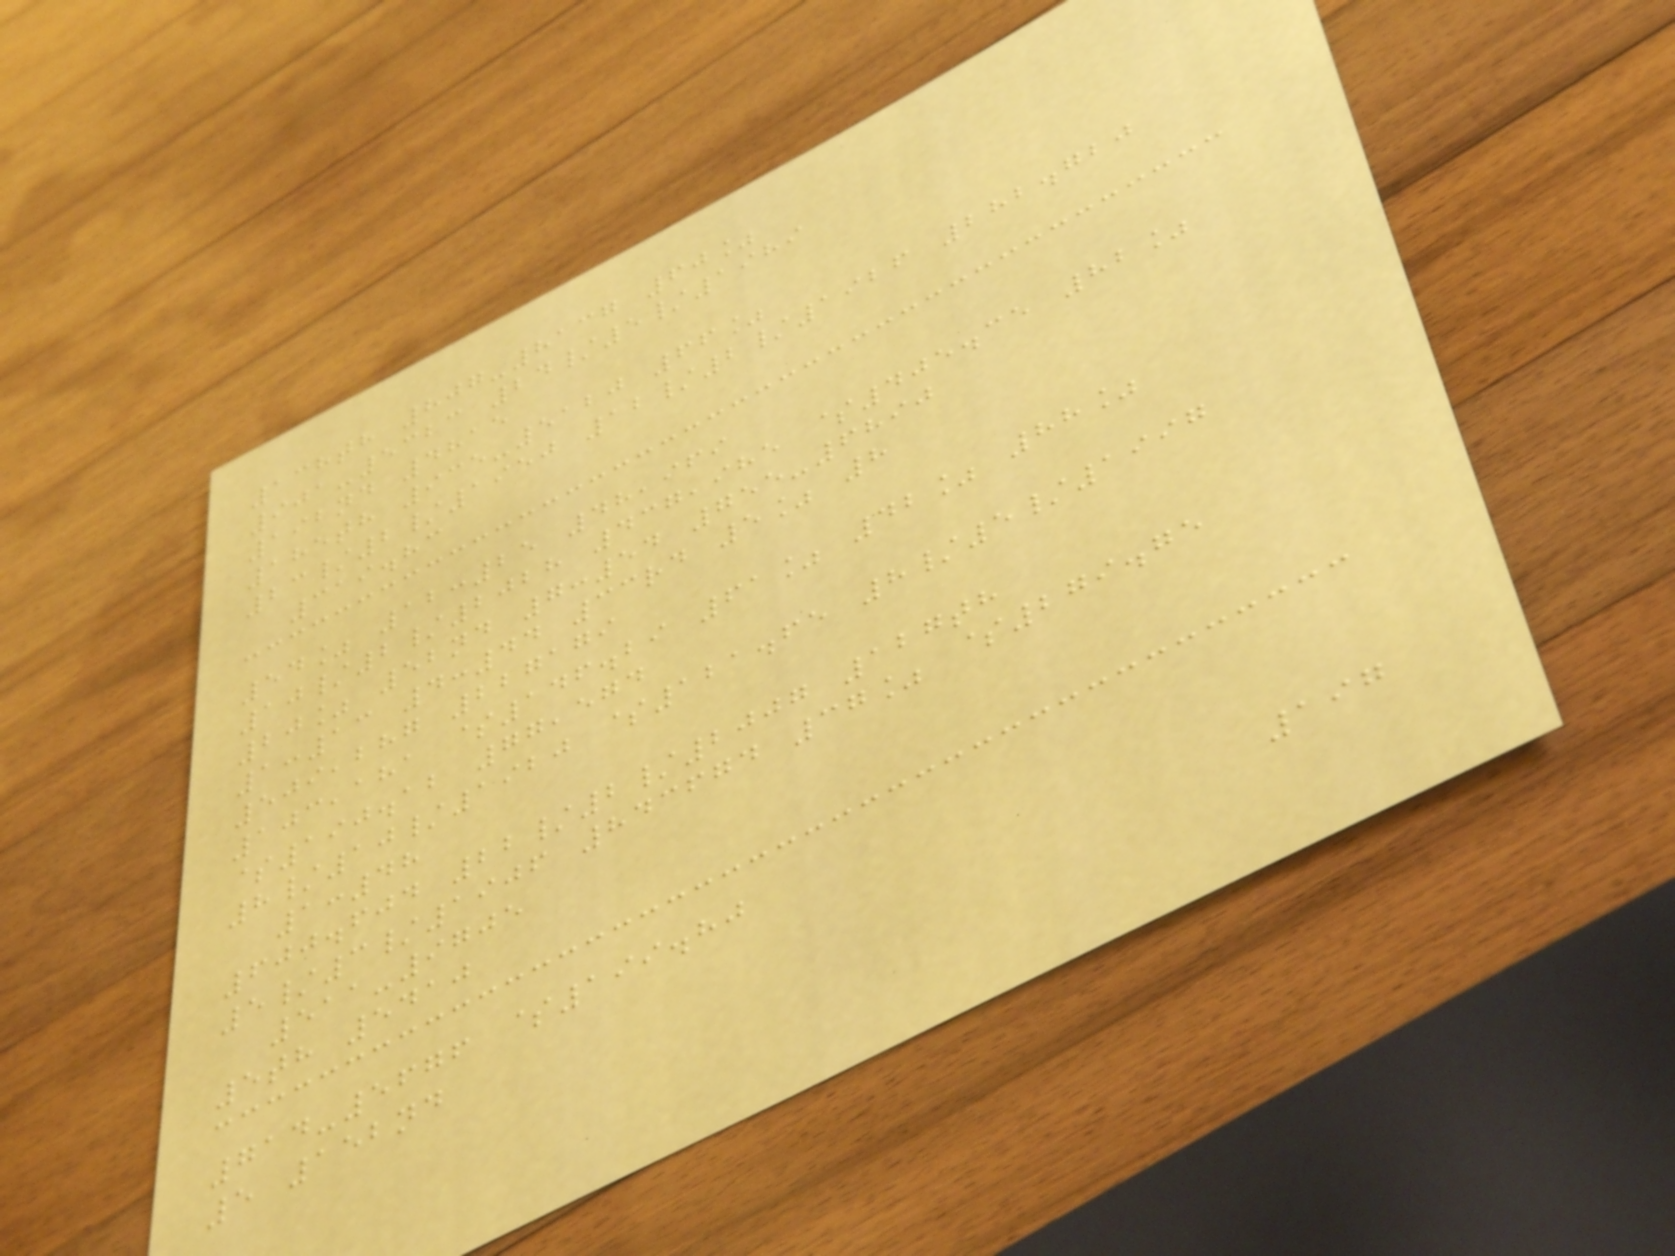138th 807-8137 60%
901-5323 24/5/1989
192nd 4815
185th 935-5120 66%
23/2/1950 12/2/1926 282.720
319.83
54% 12:25 48,969
10/2/2028 437,985 $405.35 82%
20% 52nd 7:54 755-6890
1:13 4:44 33rd 5% 8
509,287 227179
103,181 $146.29 61% 42% 88%
$190.12 77,574
8/10/1920 $121.65 8/5/1997
1:48
600.604 22/2/2007 127th
5/3/1906 843674 37% $279.75
511-9705
5th 5410
714-5676 $199.80
5 152nd
197
